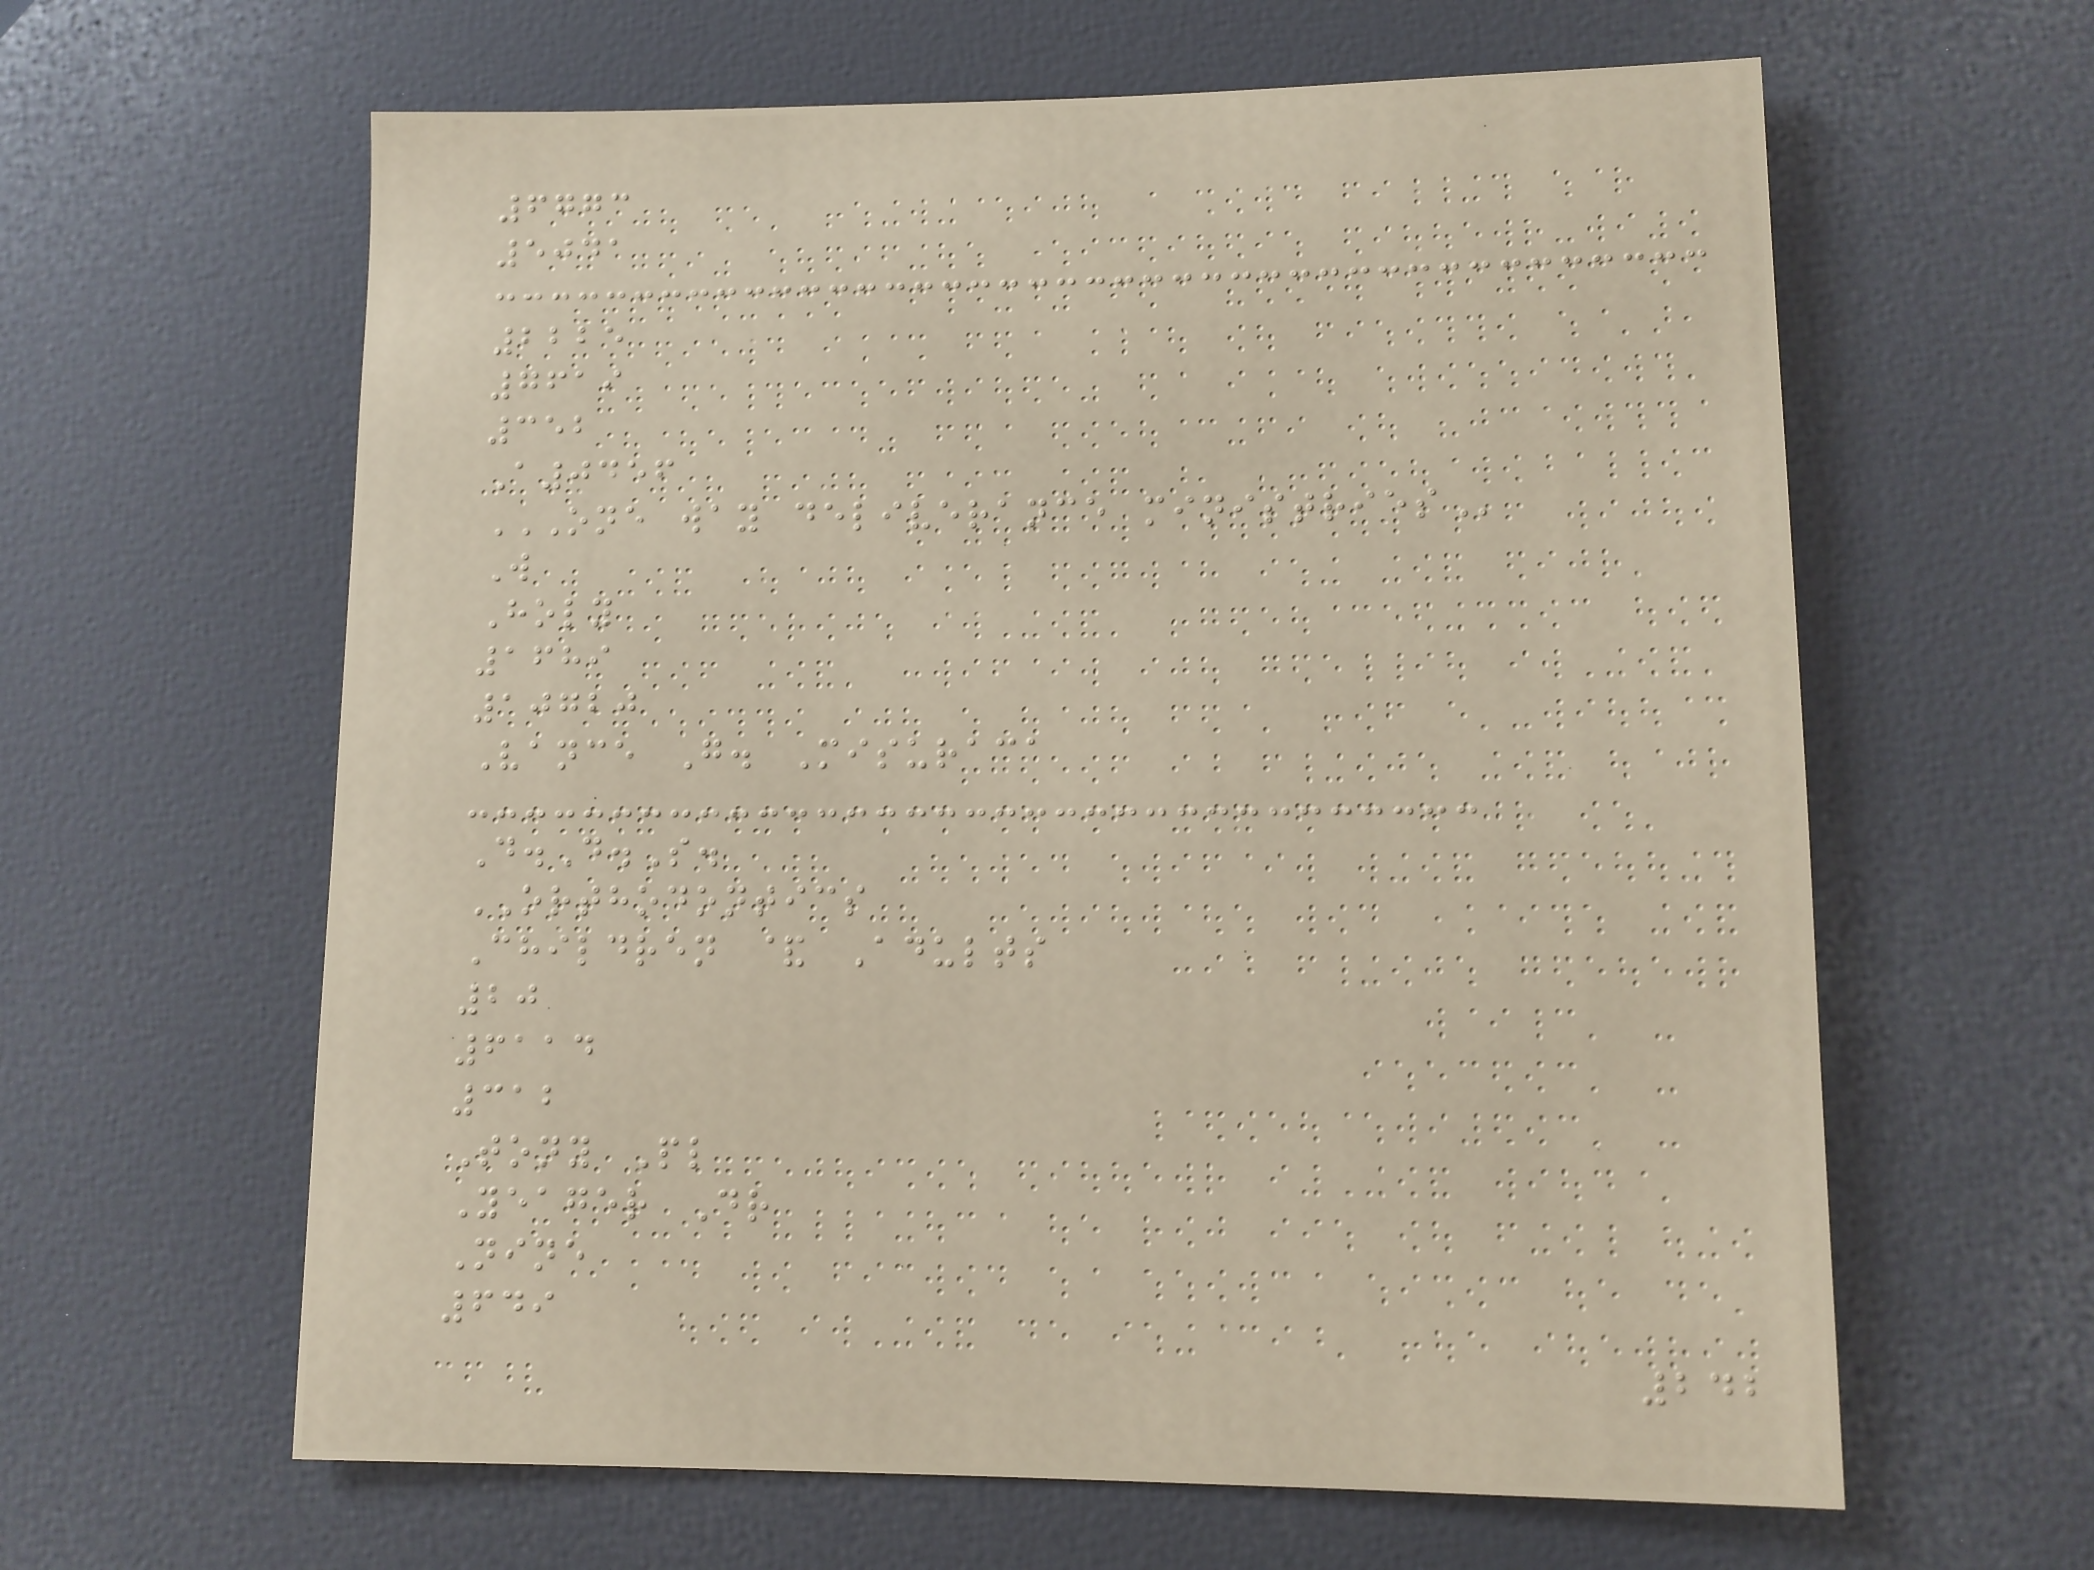6773
5041
2225
7619
352
A0456
ONE WAY DELIVERANCE MINISTRIES
W
Holy
1689
10720
Vance G. Misuraca
D.D.S.
ORTHODONTICS
Children & Adults
20
6114
312
Tony Pl
Yeager Dr
Nine
649
242
